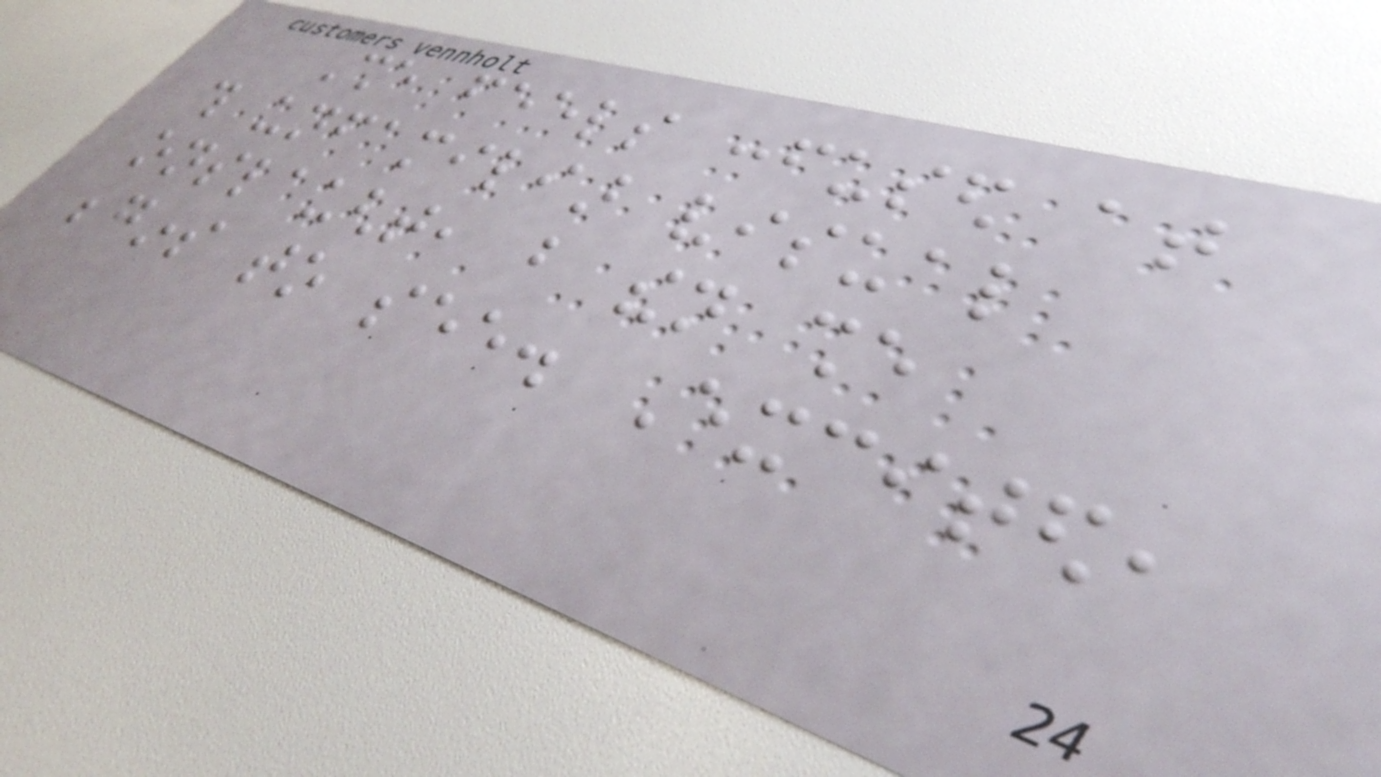She feels confused at
this unfamiliar visual
onslaught, but then she
begins to see. Excited,
